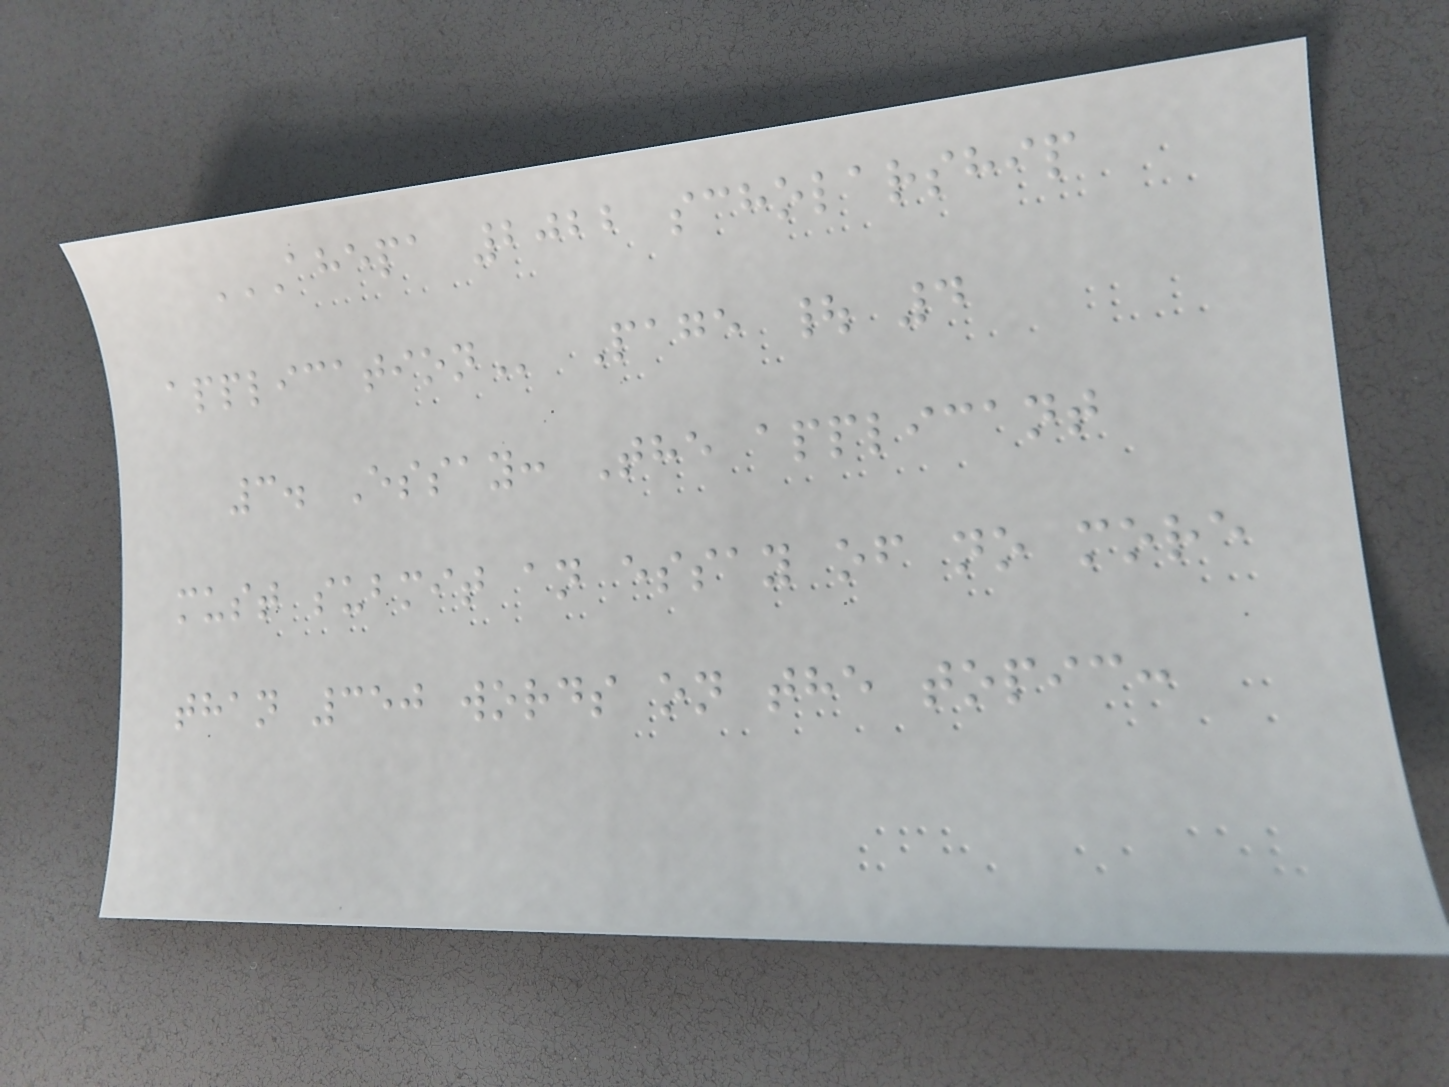AHEPA 2022 SCHOLARSHIP
APPLICATION Page | 4
3. Essay: The applicant
must submit an essay of no more
than 350 words on the topic:
